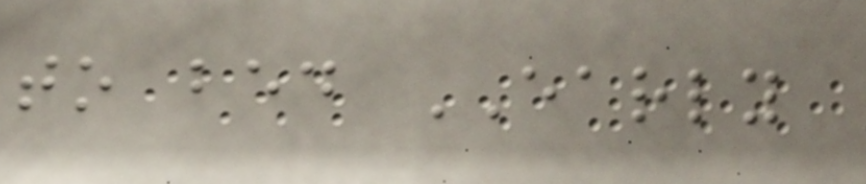to bed EARLY
